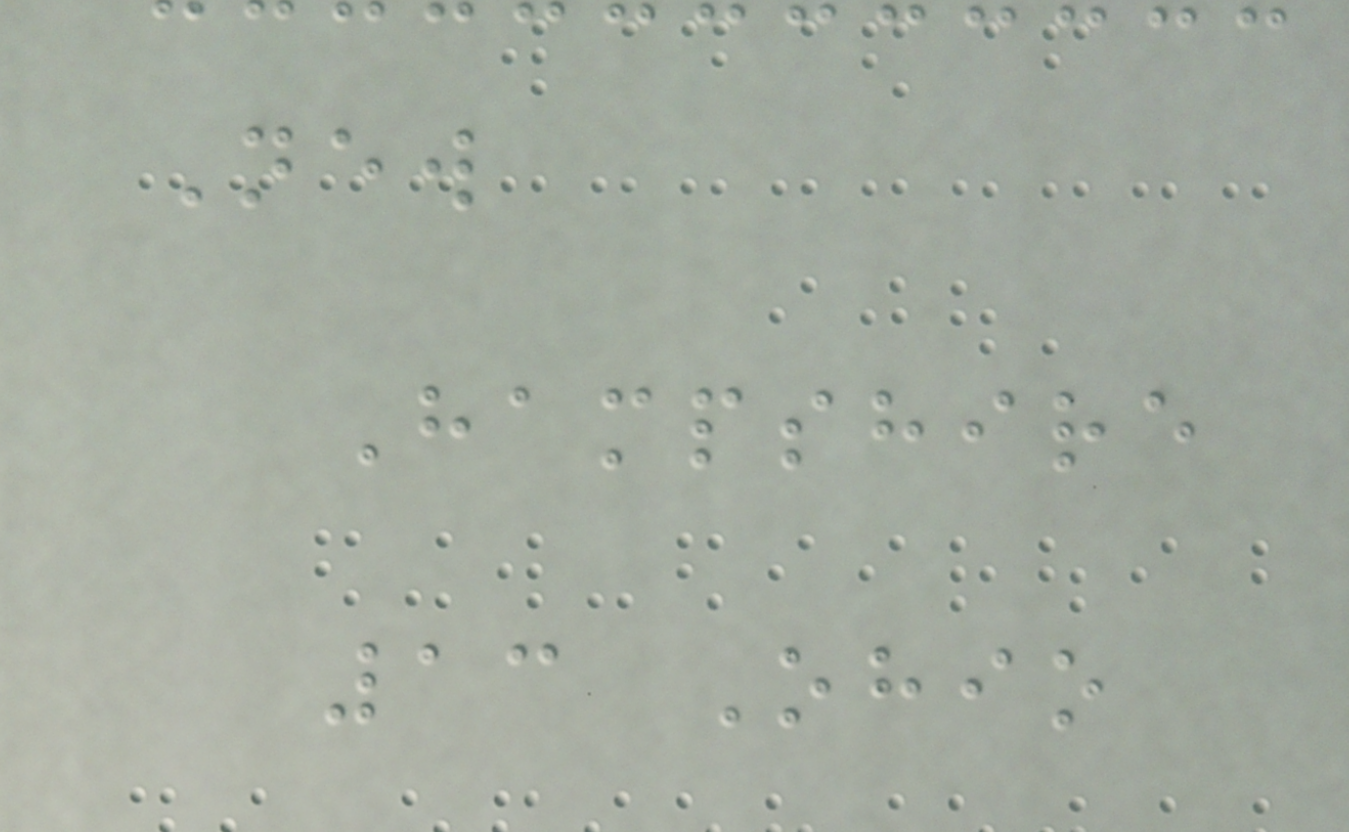New
Hampshire
13 Ohio
